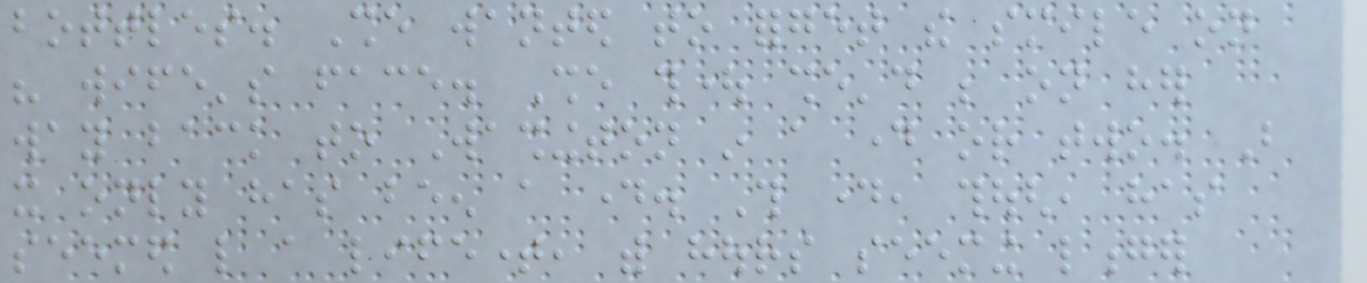bottles. She wanted to forget the smile on
his wife's face. She thought she'd be on her
way back to Washington in a day or two. But
it only has been a day. This day, though, has
seemed like a lifetime, with hours seeming longer
